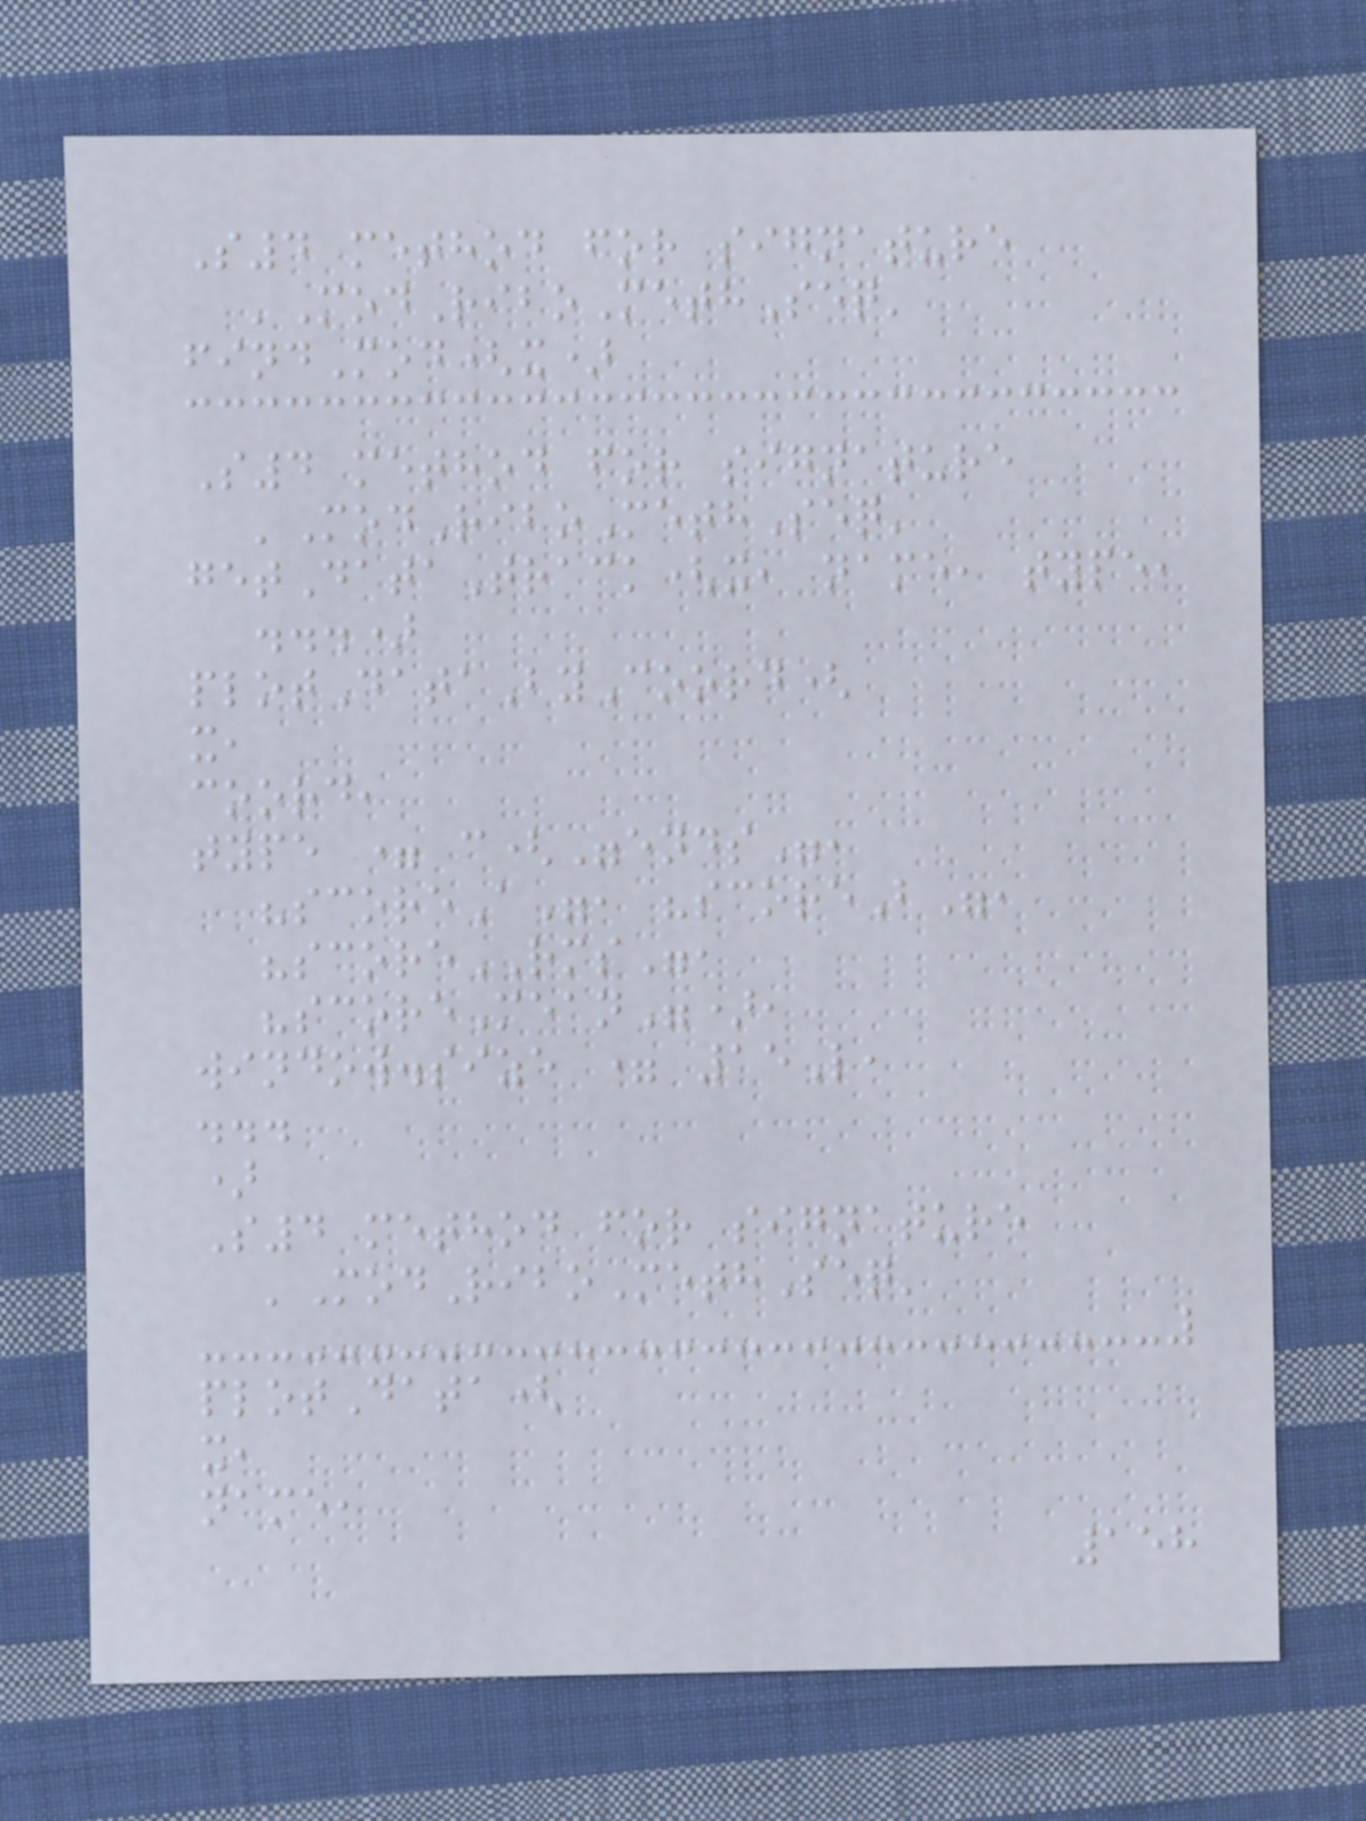S4 method for signature
'ModRiboMethSeq'
findMod(x)
S4 method for signature
'ModRiboMethSeq'
getDataTrack(x, name, type,
...)
plotDataByCoord(
x,
coord,
type = c("ends",
"scoreA", "scoreB",
"scoreRMS",
"scoreMean"),
window.size = 15L,
...
)
S4 method for signature
'ModRiboMethSeq'
plotData(
x,
name,
158
